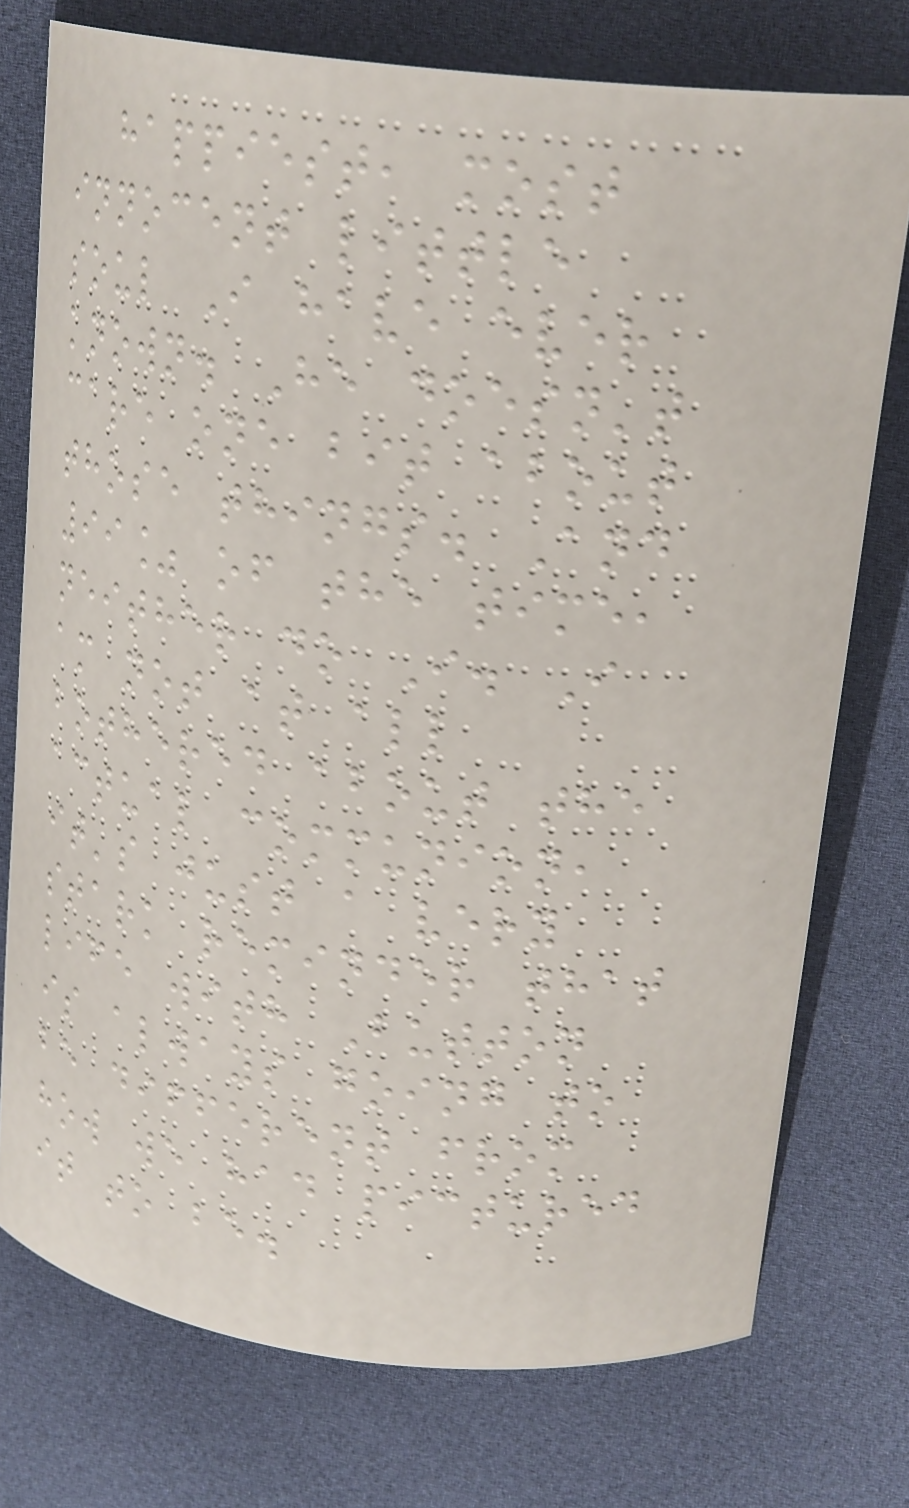happiest, most
innocent little
soul I have ever
known. He doesn't
care one bit about
those things. And
99% of the time,
neither do I. I
am not at all
bothered about the
actual communion,
it's just a very
stark reminder that
life with Button
is always going to
be different from
how we had pictured
it to be.
